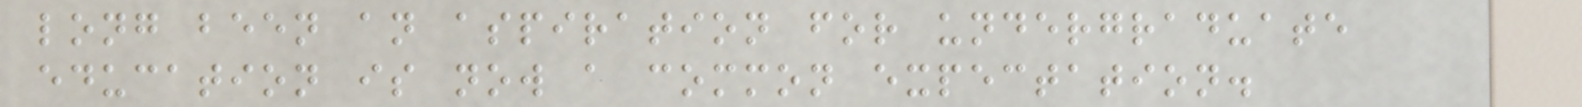long been an aspiration for undergraduate
education is now a common expectation.
